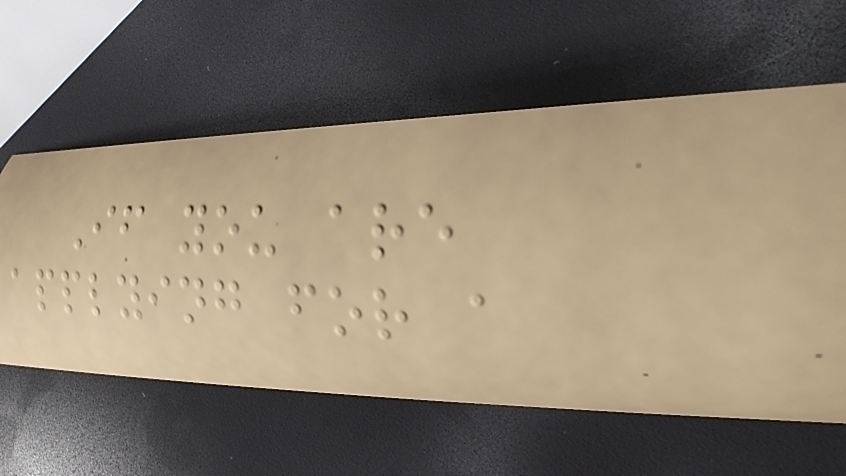If you are
applying for a
